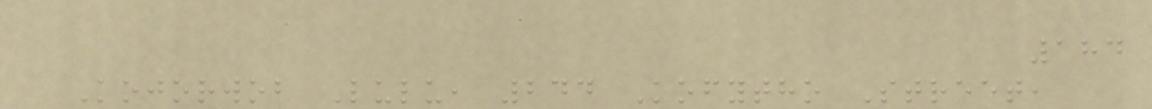184
Kojorwob Lulu, 244 Kofytho Street,
